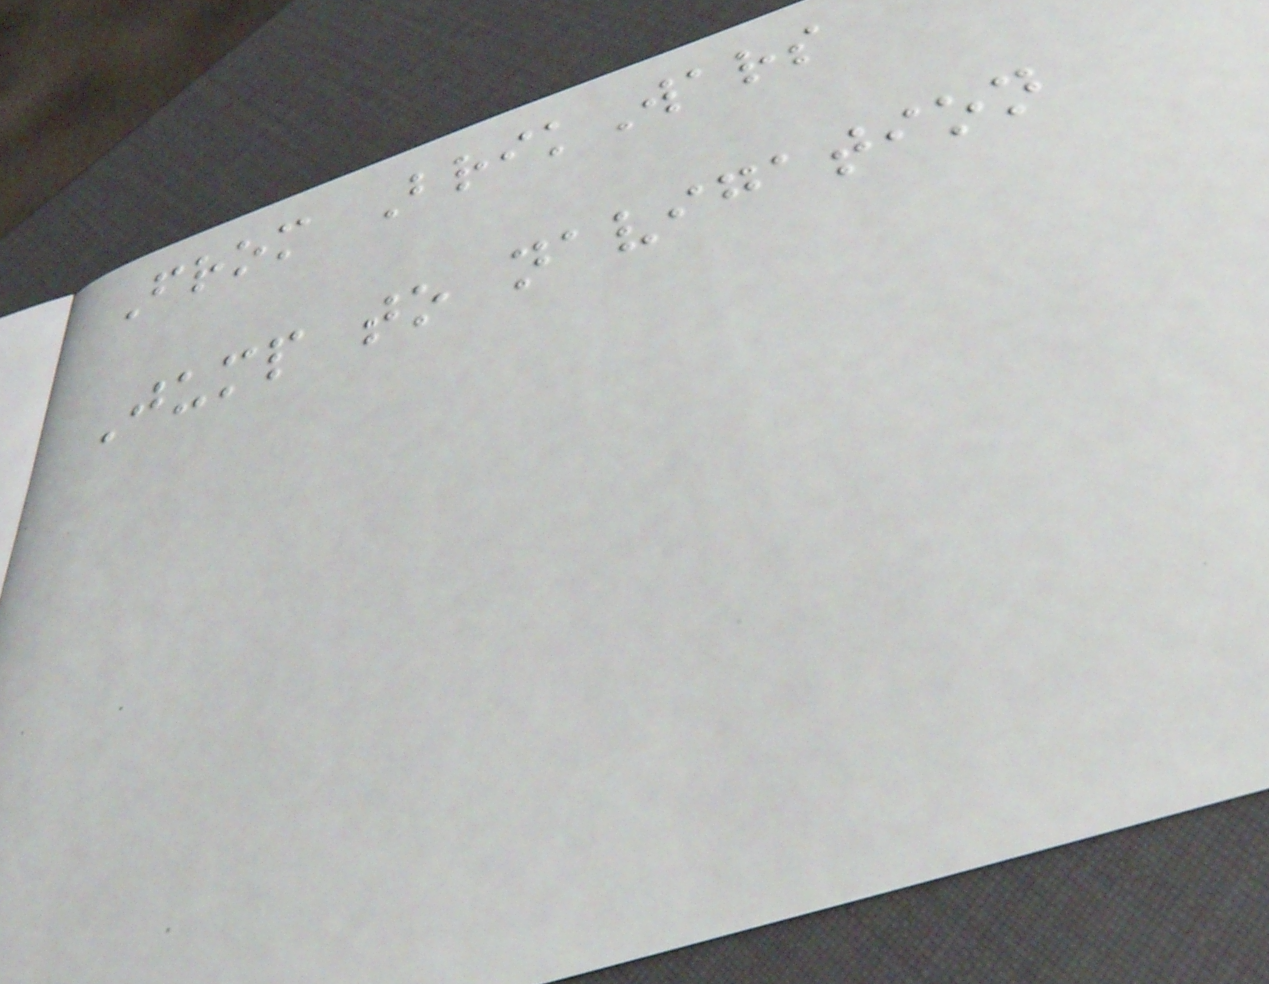From BrikWars
Jump to navigation
